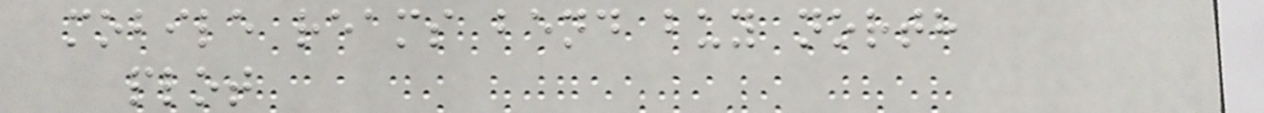mobile reams bend buy north
plot
